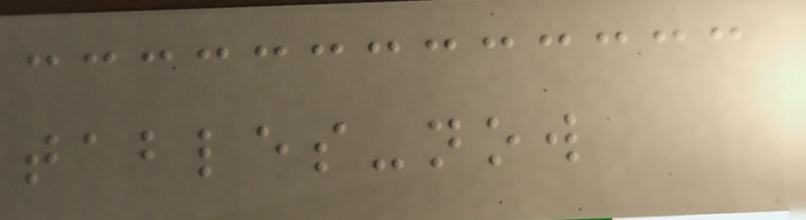tables-now
